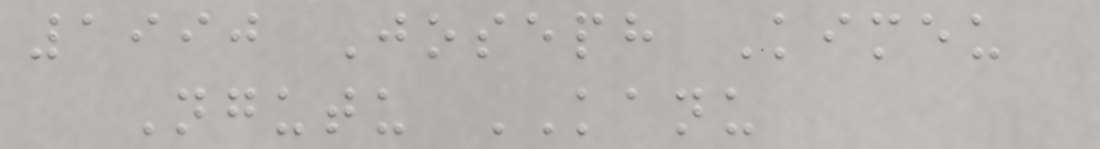1990 Joseph Kimeu
Ngutu KANU
